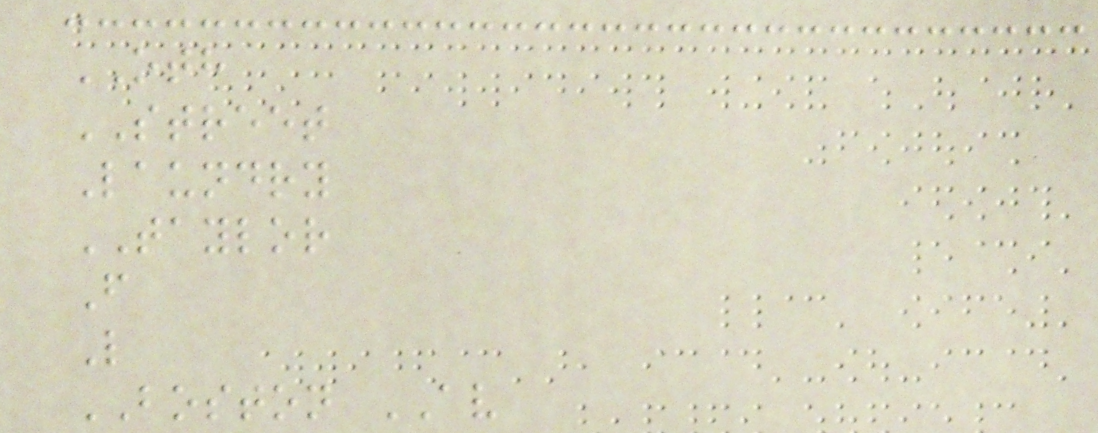OTH
STREET
Laundry
TAYLOR
F
L
BOSTON AV
